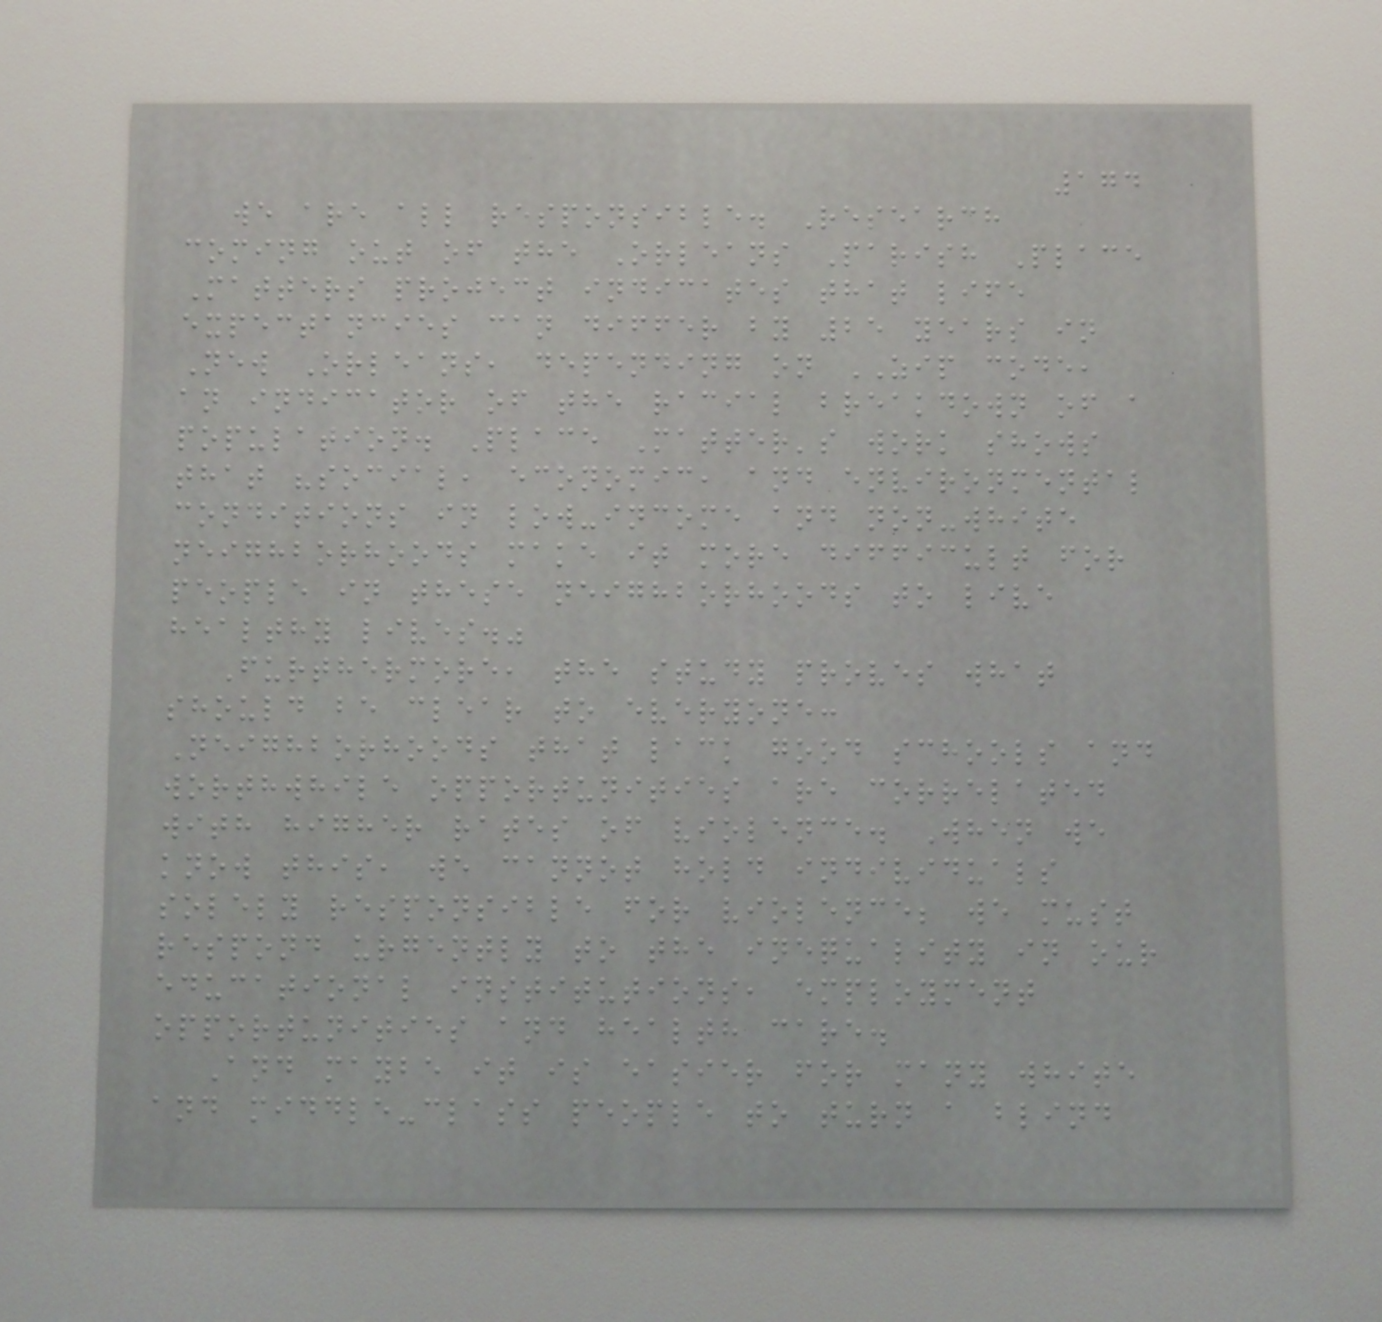174
we are all responsible. Research
coming out of the Orleans Parish Place
Matters project indicates that life
expectancies can differ by 25 years in
New Orleans, depending on ZIP code,
an indicator of the racial breakdown of a
population. Place Matter's work shows
that "social, economic, and environmental
conditions in low-income and non-white
neighborhoods make it more difficult for
people in these neighborhoods to live
healthy lives."
Furthermore, the study proves what
should be clear to everyone:
Neighborhoods that lack good schools and
worthwhile opportunities are correlated
with higher rates of violence. When we
know this, we cannot hold individuals
solely responsible for violence; we must
respond urgently to the inequality in our
educational institutions, employment
opportunities and health care.
And maybe it is easier for many white
and middle-class people to turn a blind
